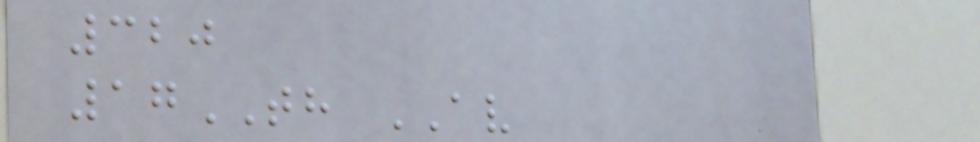320
17TH AV
